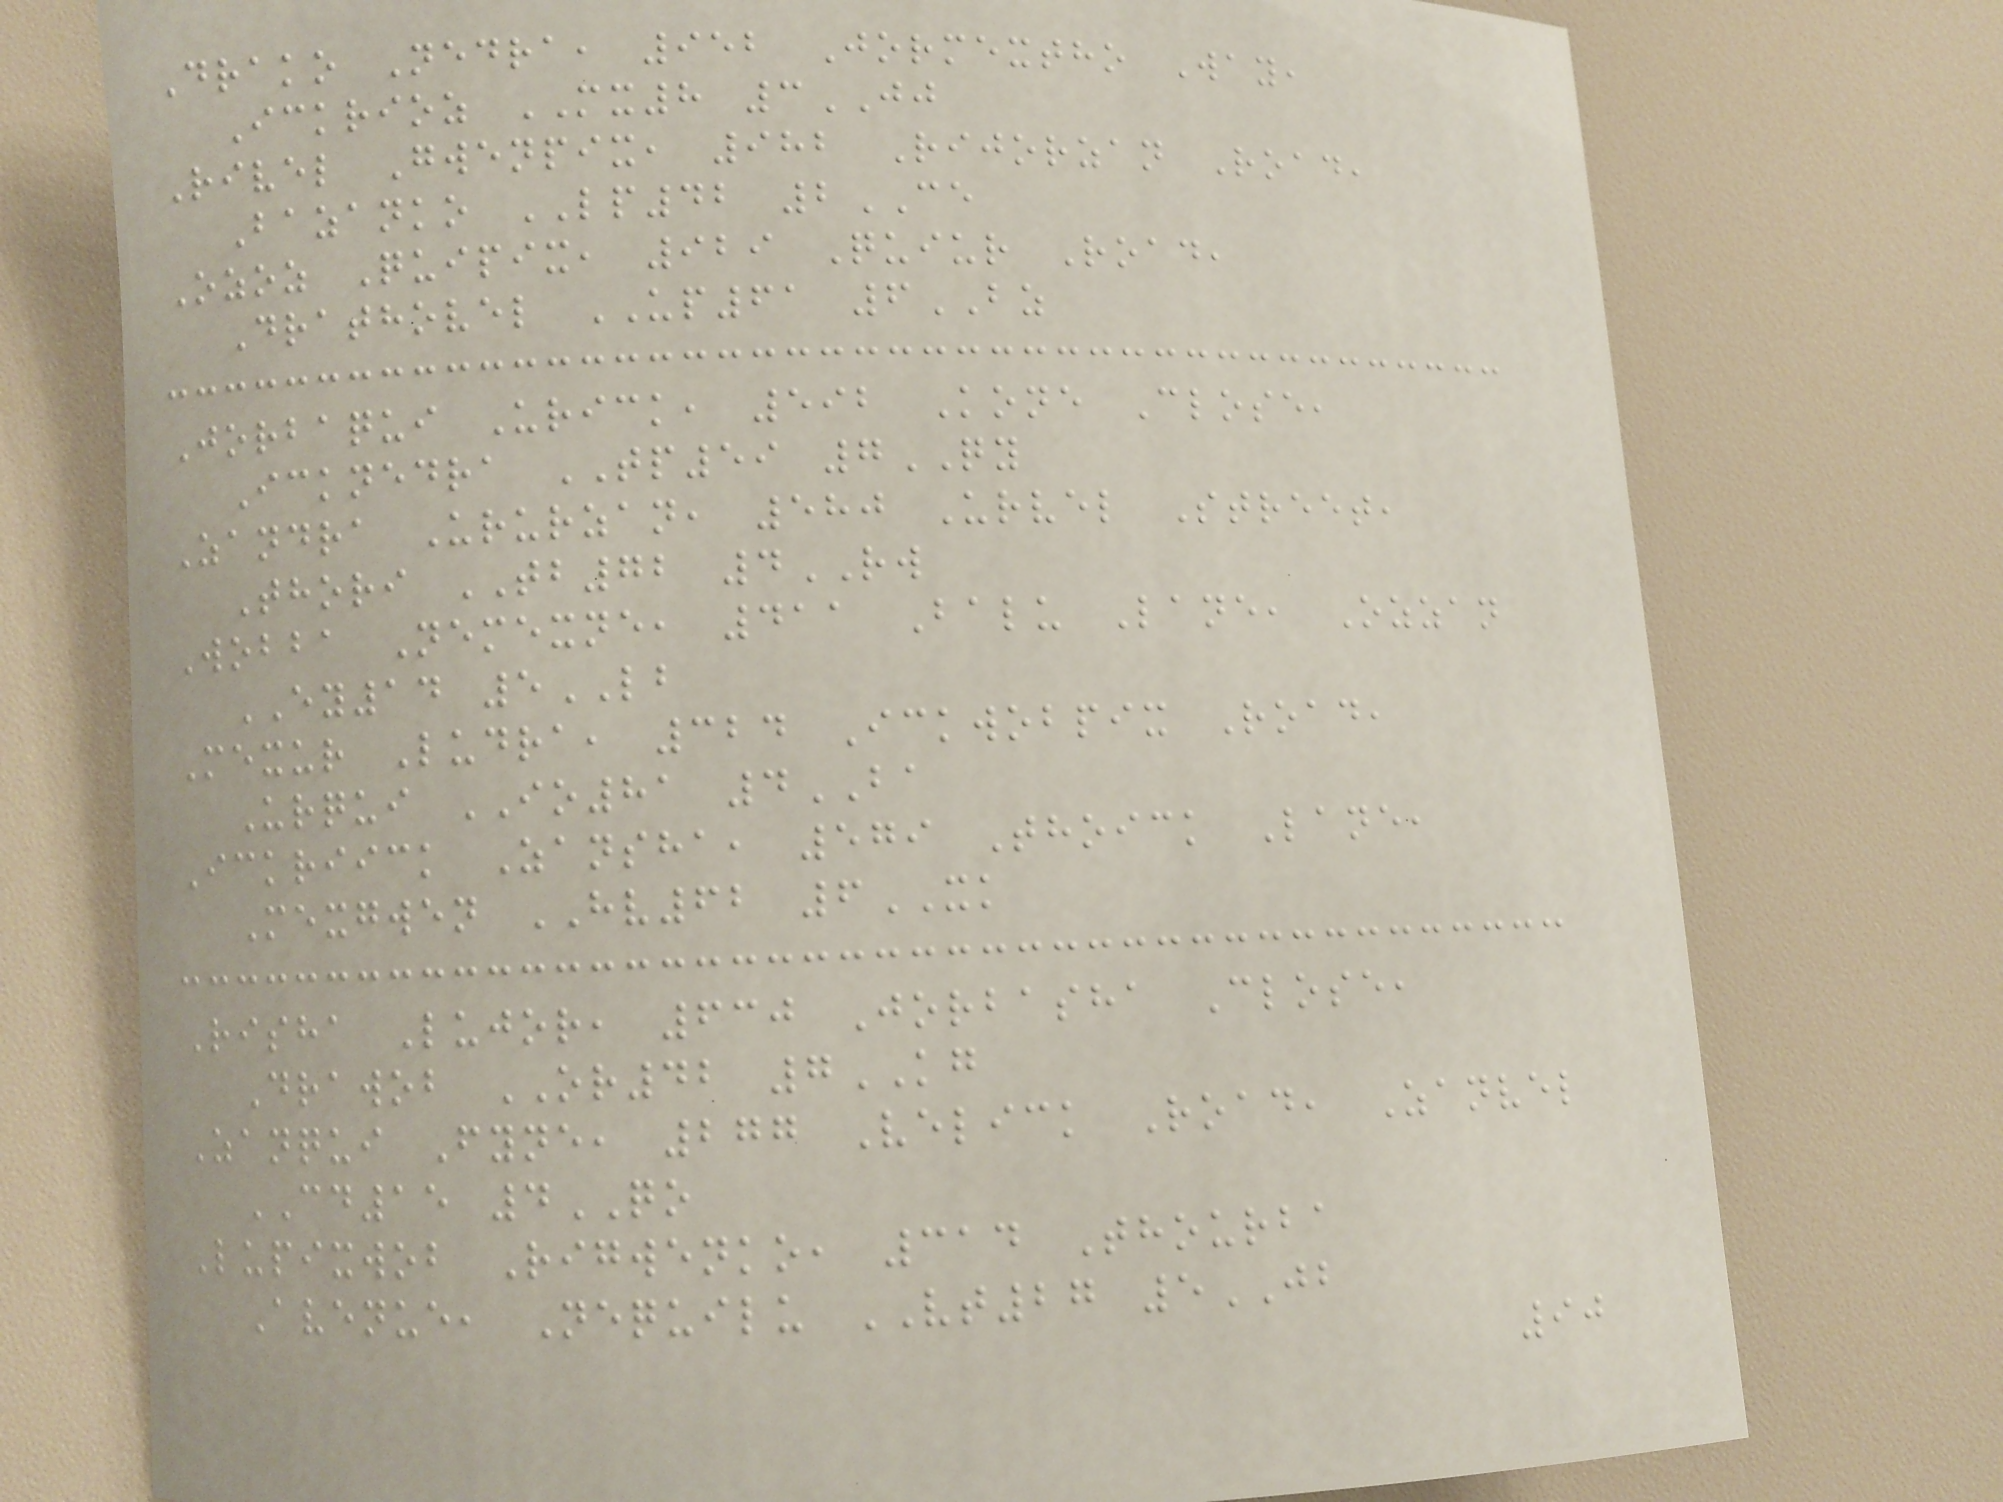Drako Nedra, 952 Jormextho Way,
Ickrioz MX8 3JJ
Rivel Gwenpix, 982 Rijorzan Road,
Bazanko LP42 2CE
Ozoz Quipix, 929 Quiur Road,
Drathovel UP61 6BZ
Jorbaqui Urick, 592 Kone Close,
Icknedra TP59 7QY
Zandra Ururzan, 580 Urvel Street,
Thori TB72 4RW
Wobba Nemexne, 411 Balu Lane, Ozzan
EY14 5LB
Mexur Ludra, 324 Ickwobpix Road,
Urqui IO81 4BA
Ickriick Zansha, 579 Thoick Lane,
Mexgwen HV62 6XK
Risha Lujor, 630 Jorbasha Close,
Drawob OR42 7KG
Zanqui Fyne, 277 Velick Road, Zanvel
CD15 4QO
Lupixwob Rigwenko, 314 Thourba
Avenue, Nequilu VT27 5JB
90
